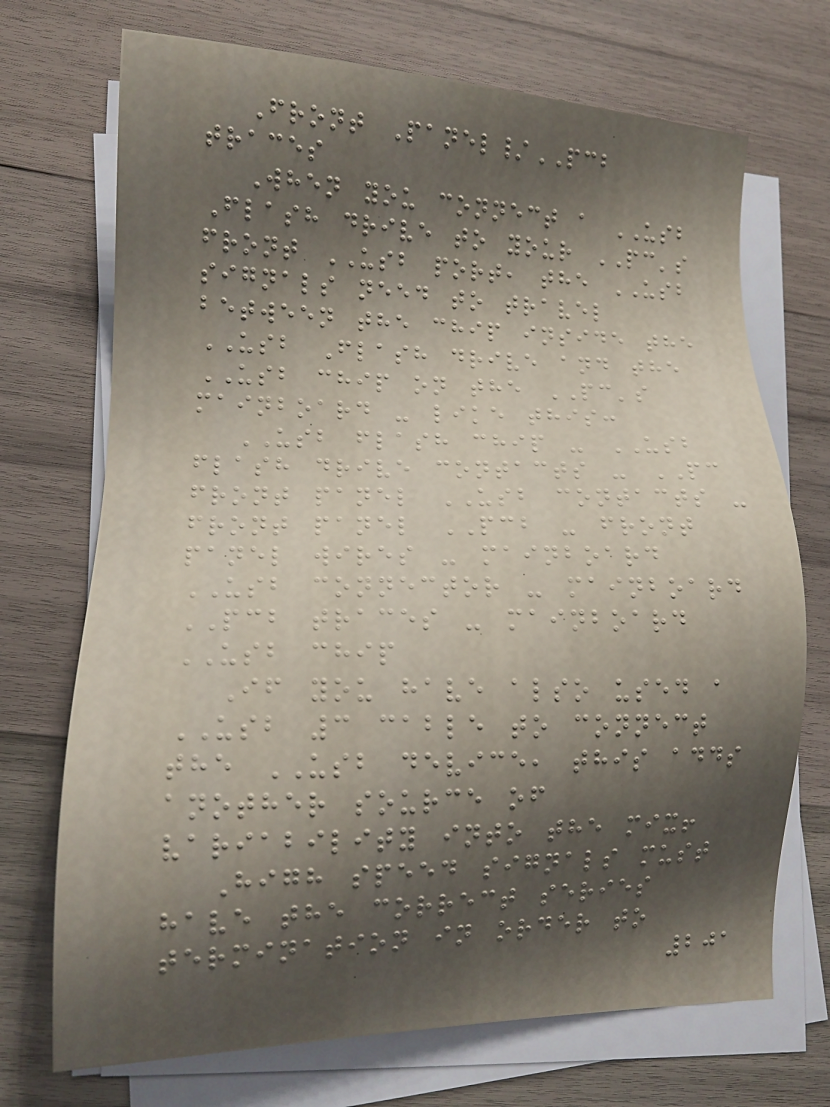Front Panel/PCB
traces
When you connect a USB
Flash drive to your PC's
front USB port, the USB
signals need to travel
between the chip inside the
USB Flash drive and the
USB chip on the PC's
mainboard - like this:
USB flash chip - USB
flash drive contacts - PC
front panel USB contacts -
front panel PCB - front
panel wires - mainboard
USB connector - mainboard
PCB traces - mainboard
USB chip
If you have also used a
USB 3 cable to connect
the USB device, this adds
another source of
variability into the mix!
High speed signals must
have the correct series
termination in order to
201
